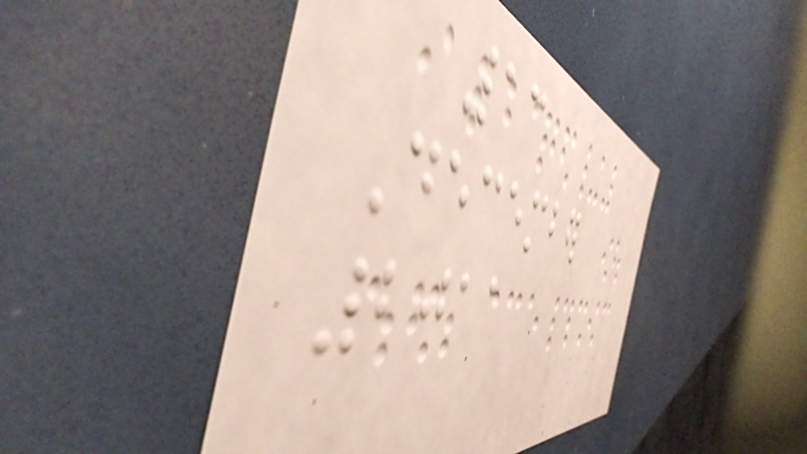13
December
2011
